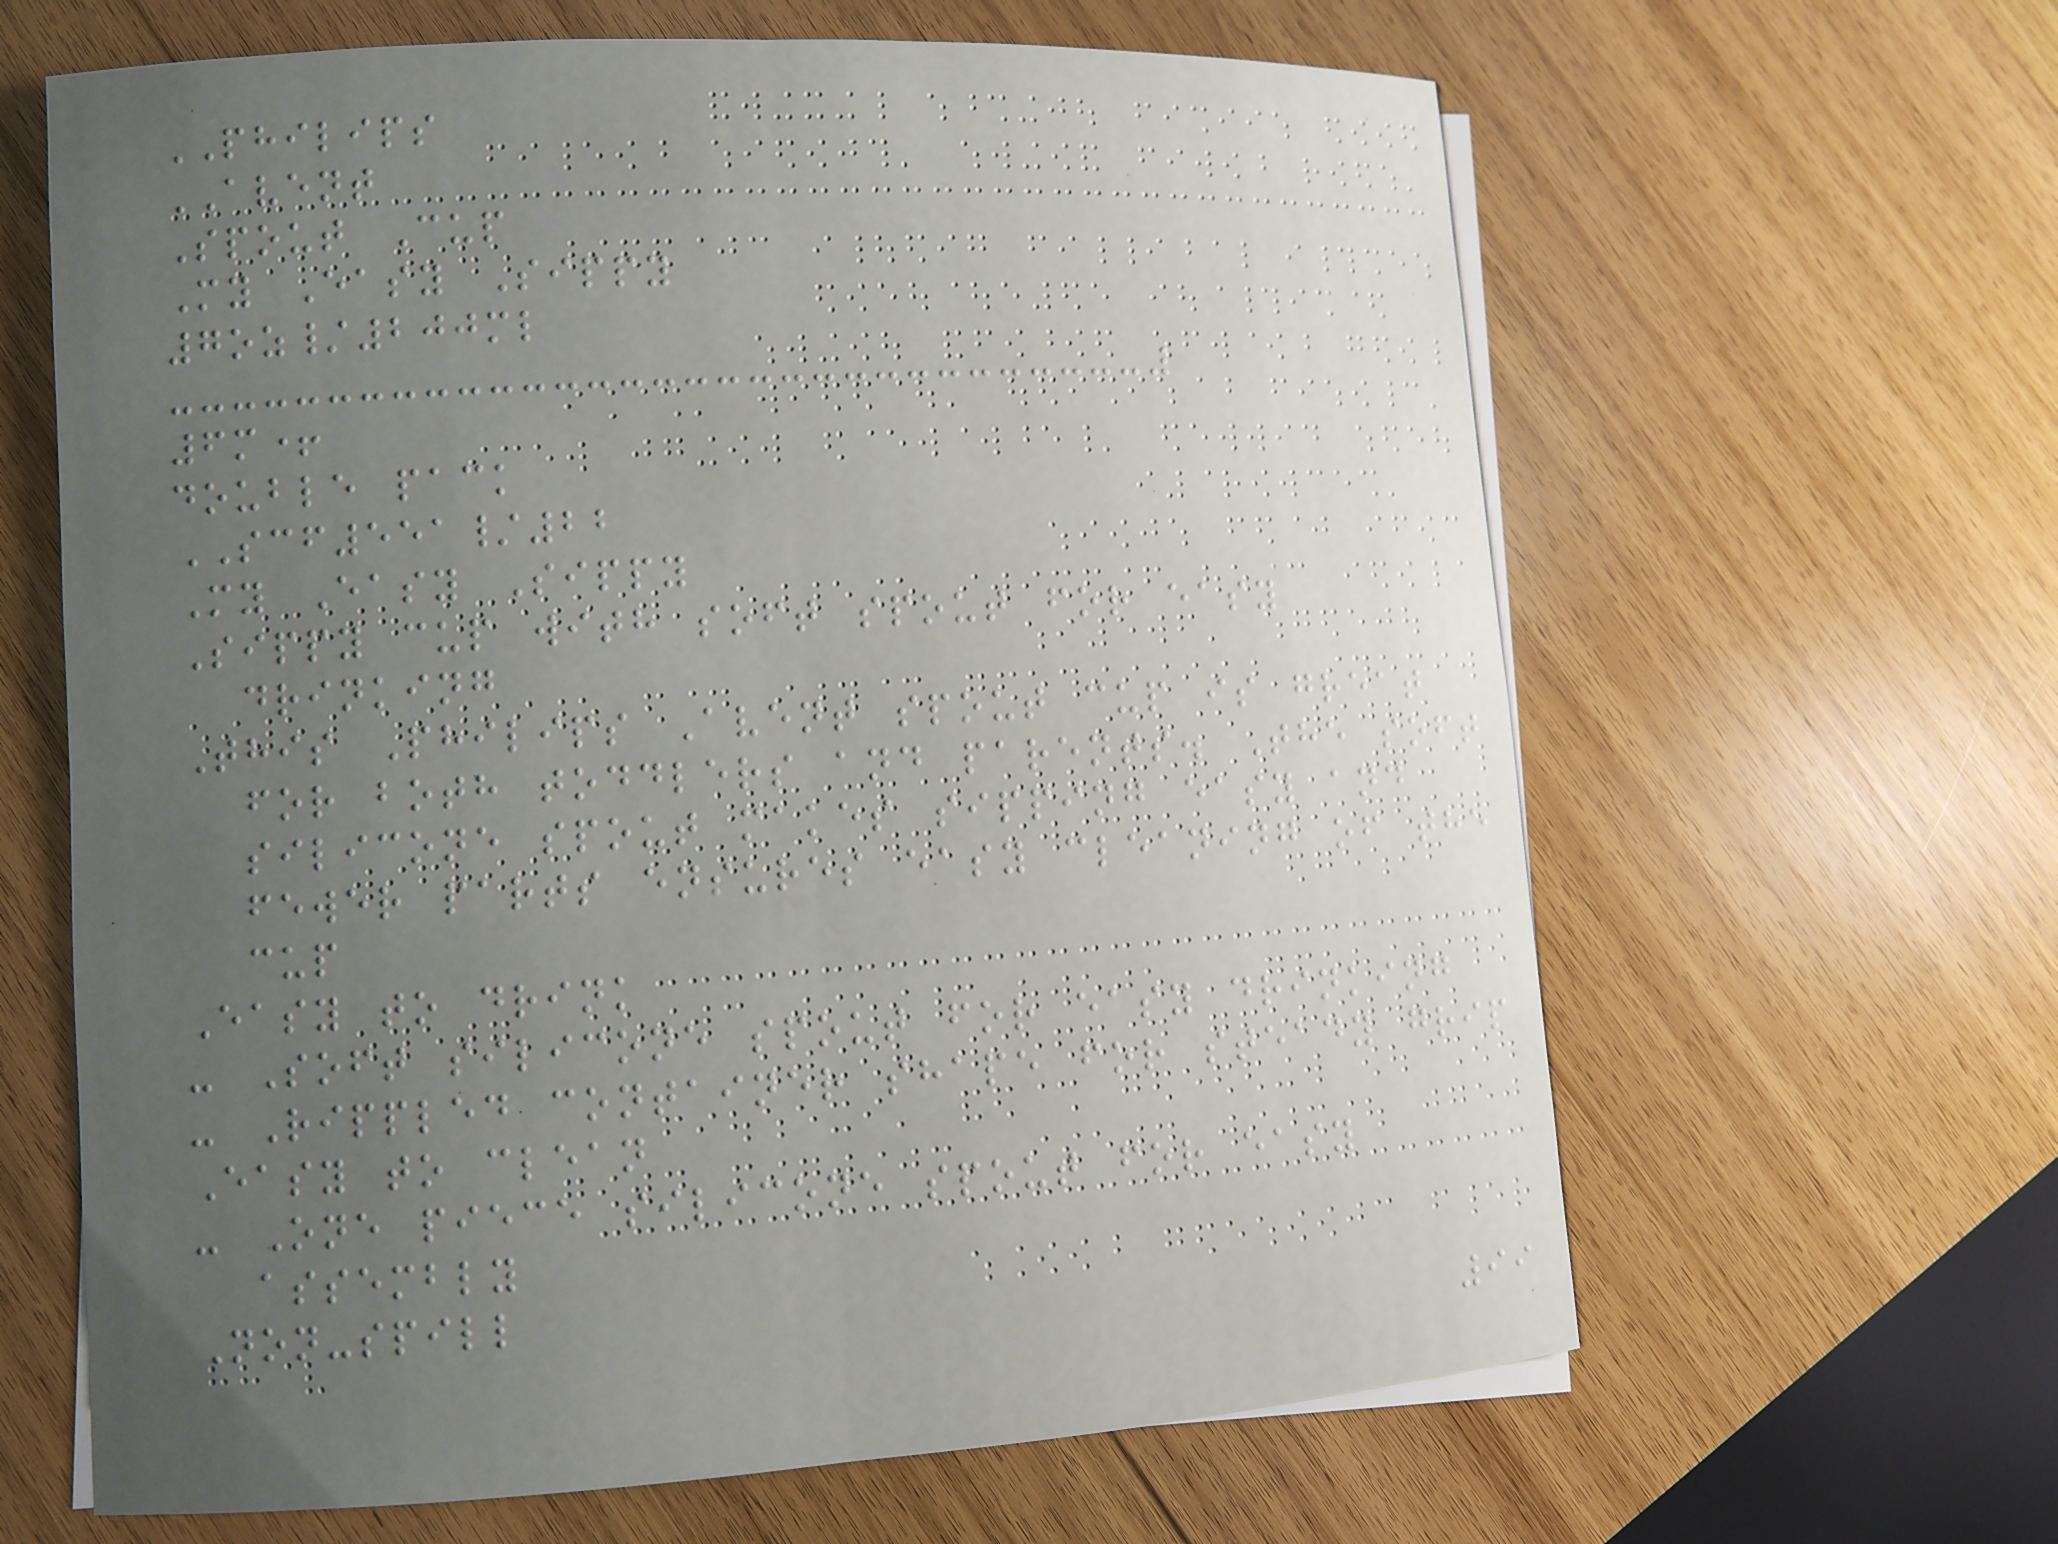PHILIPS
AVENT
Spout Cup
My Easy Sippy
7oz/200ml
6m+
double pack
SCF551/22
My Easy Sippy
Sippy cup with soft spout for easy
drinking
This Philips Avent spout cup is great
for both toddlers and parents. The soft
silicone spout makes sipping easy and
fewer parts ensures easy cleaning of the
cup
Easy to drink
- Soft silicone spout for easy drinking
- Rippled container shape for steady grip
Easy to clean
- One piece silicone spout for easy
assembly
Non-spill
99
